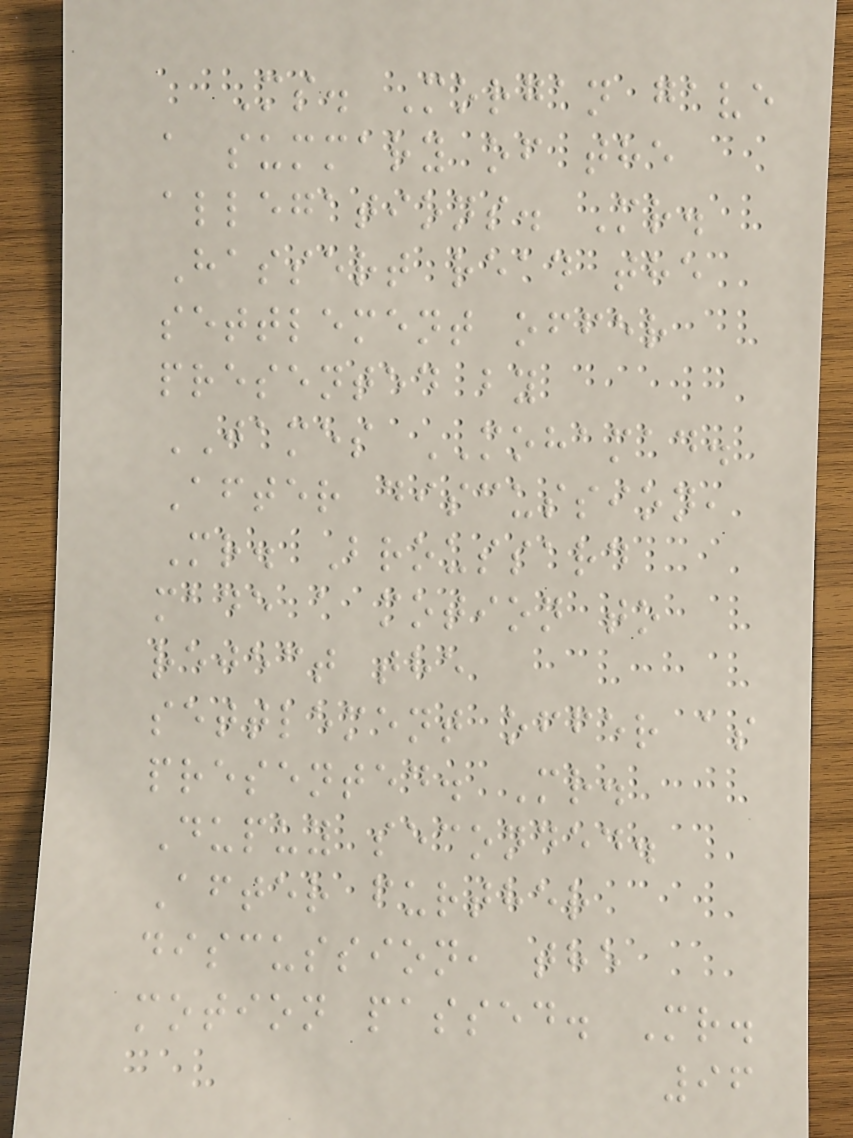Ms. Morgan gave
a summary of the
allegations. Mr.
Hassert read the
settlement offer
presented by
JAMES MOHAMAD.
After discussion,
Mr. Broussard
made a motion to
reject the
settlement offer as
presented. Mr.
Dupuy seconded.
After further
discussion, the
motion passed. Mr.
96
